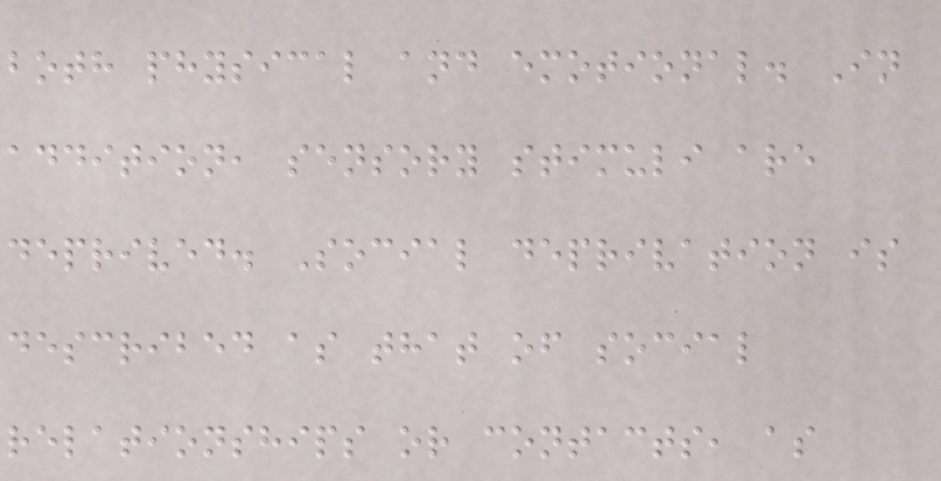both physical and emotional. In
addition, sensory stimuli are
deprived. Social deprivation is
described as that of social
relationships or contacts, as
